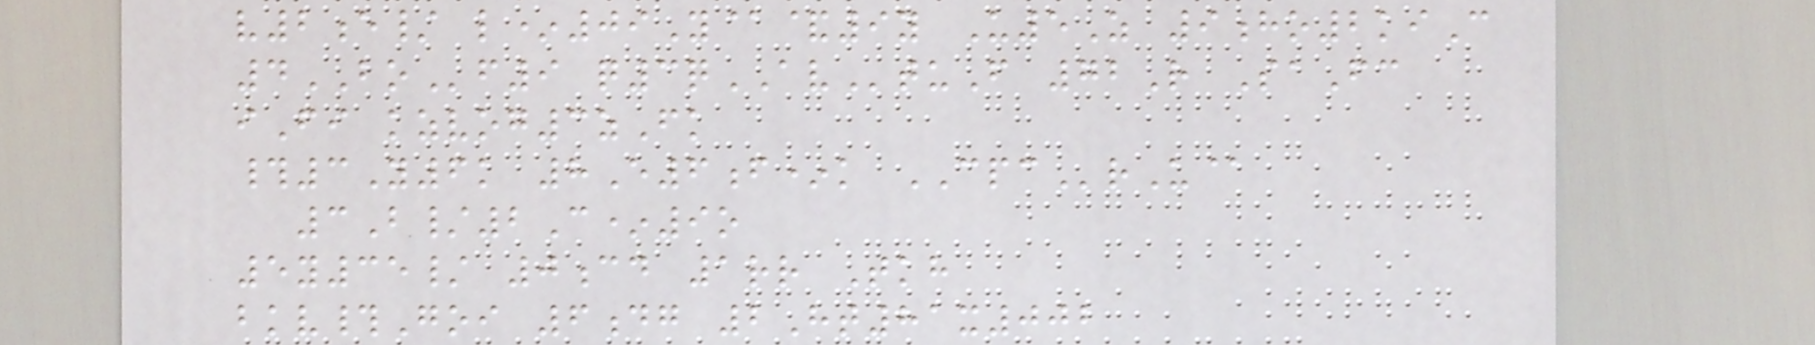v2e/ l*09Y@&9y U5Z 9ho2kiC
4BOf9 q3qAVtuF 72R SaFc
iFi kzvog3zFk
#3Y6k 8E6f*k CPCrU@
3B/2C*9o
5y35/ 0cd 1rr Tkh
bkv#Goi 6dg 2Ht81x002
